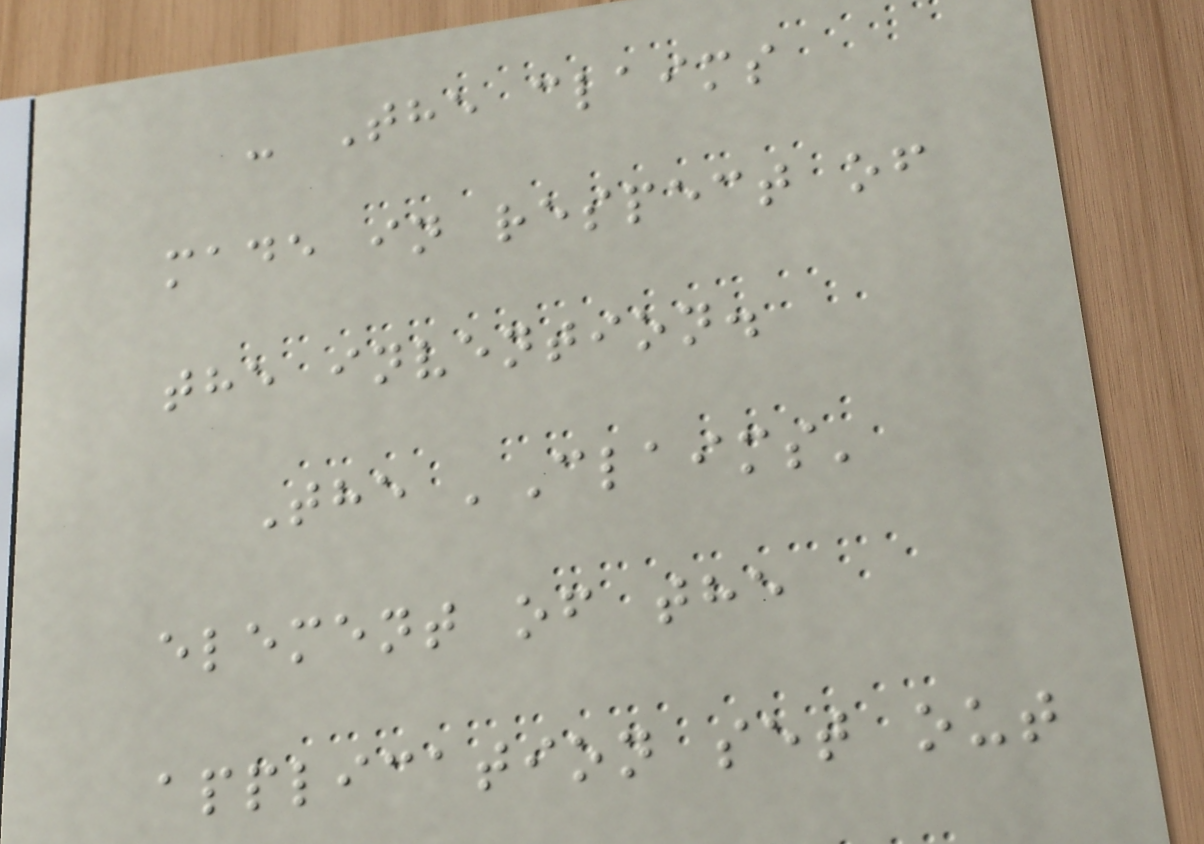- The claims
made in respect of
the invention.
The 'Claims'
element of the
application set out
